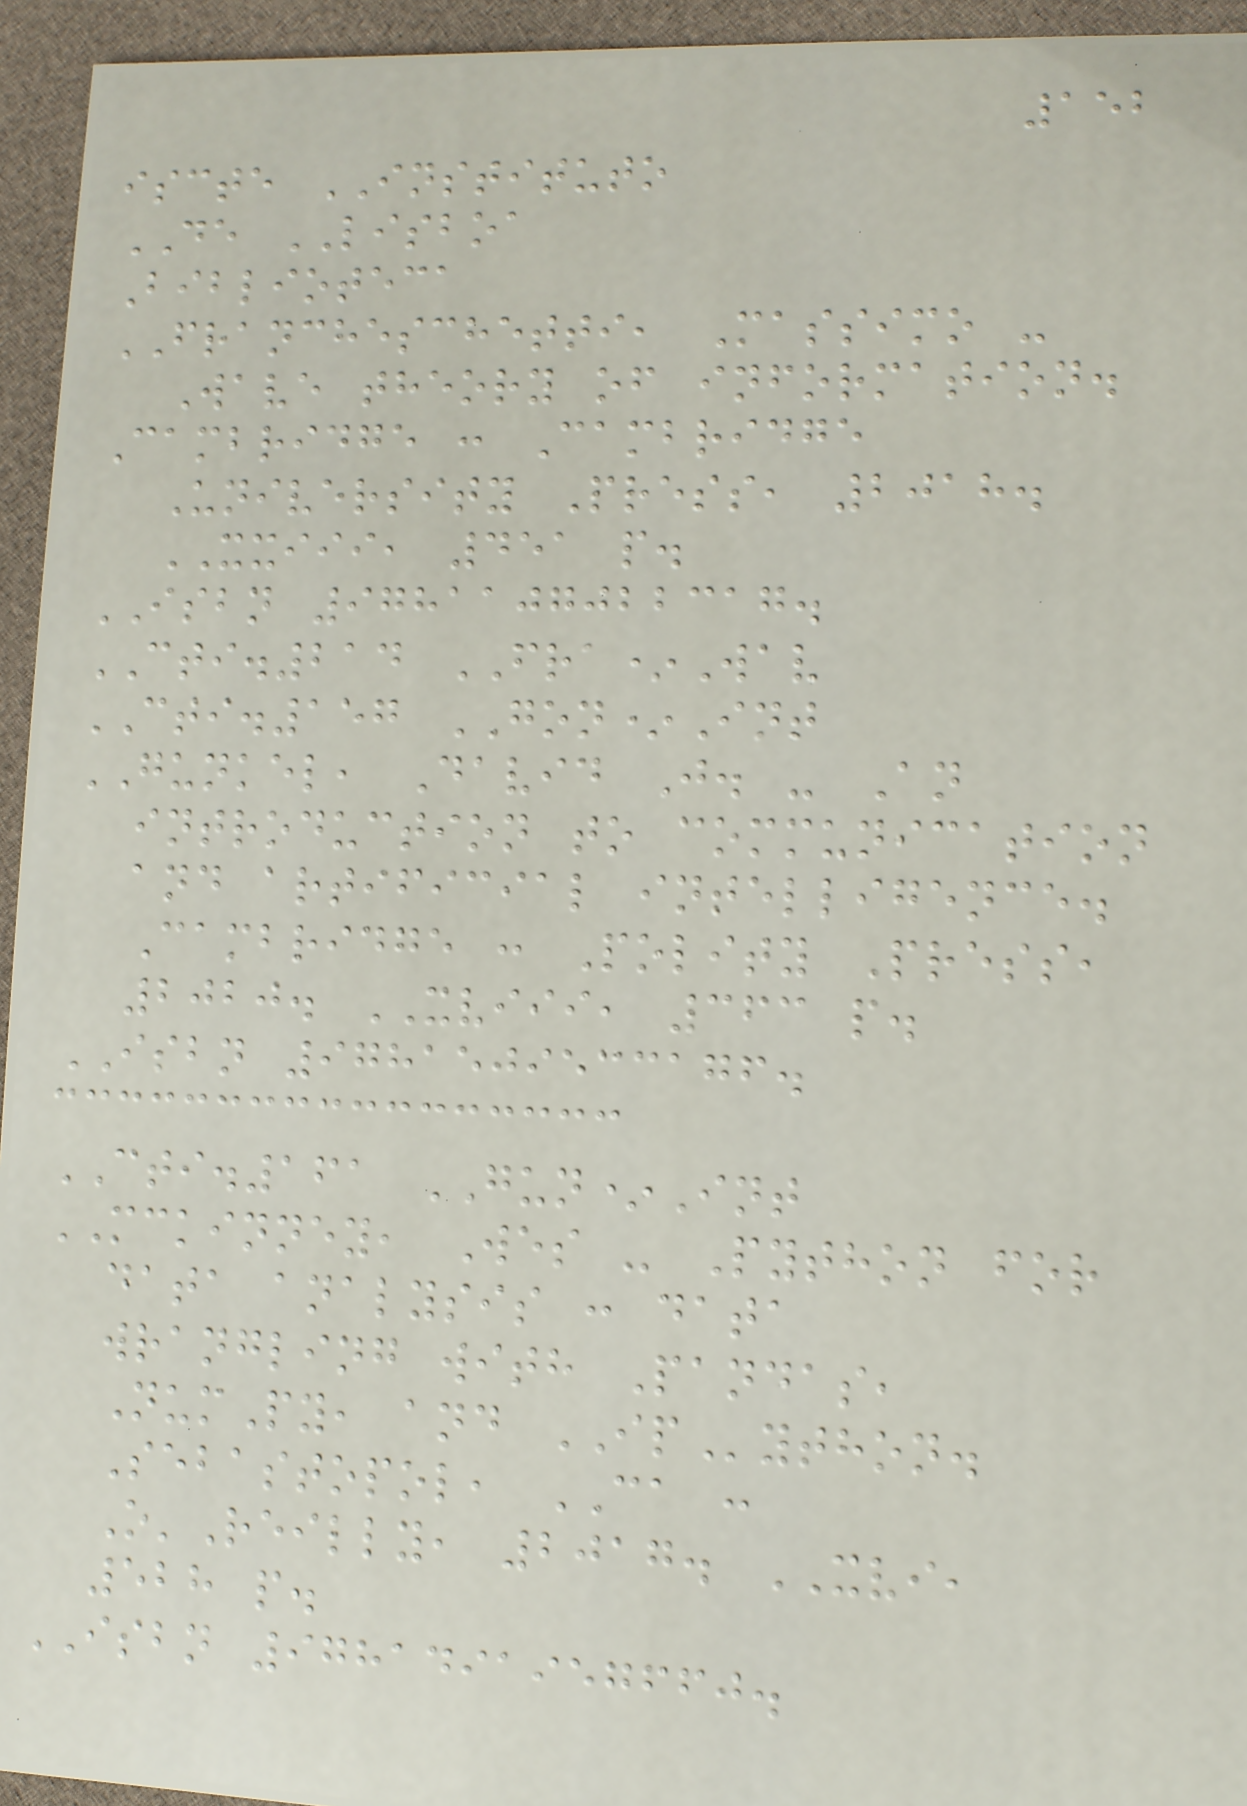152
iscte INSTITUTO
DE LISBOA
Biblioteca
FRANCHESCHETTI, Massimo -
Wave theory of information.
Cambridge : Cambridge
University Press, 2018.
XXIII, 451 p.
ISBN 9781107022317.
CTI.214 FRA*Wav
CTI.157 GON*Int
GUNKEL, David J. - An
introduction to communication
and artificial intelligence.
Cambridge : Polity Press,
2020. XVIII, 363 p.
ISBN 9781509533176.
CTI.161 GUN*Int
MCKINNEY, Wes - Python for
data analysis : data
wrangling with Pandas,
NumPy, and IPython.
Sebastopol, CA :
O'Reilly, 2017. XVI,
528 p.
ISBN 9781491957660.
